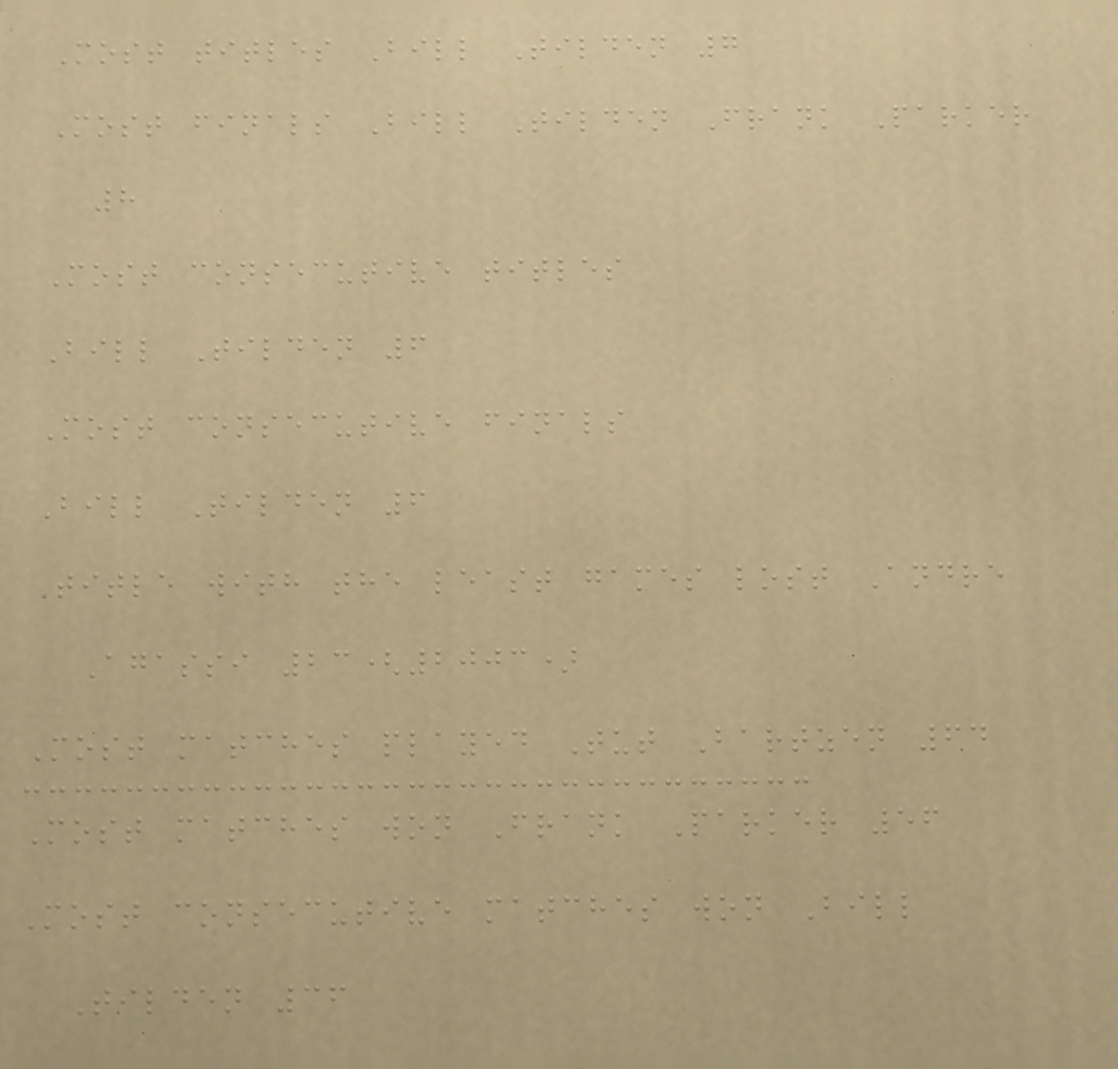Most titles Bill Tilden 7
Most finals Bill Tilden Frank Parker
8
Most consecutive titles
Bill Tilden 6
Most consecutive finals
Bill Tilden 6
Title with the least games lost Andre
Agassi 23(2003)
Most matches played Tut Bartzen 64
Most matches won Frank Parker 56
Most consecutive matches won Bill
Tilden 36
